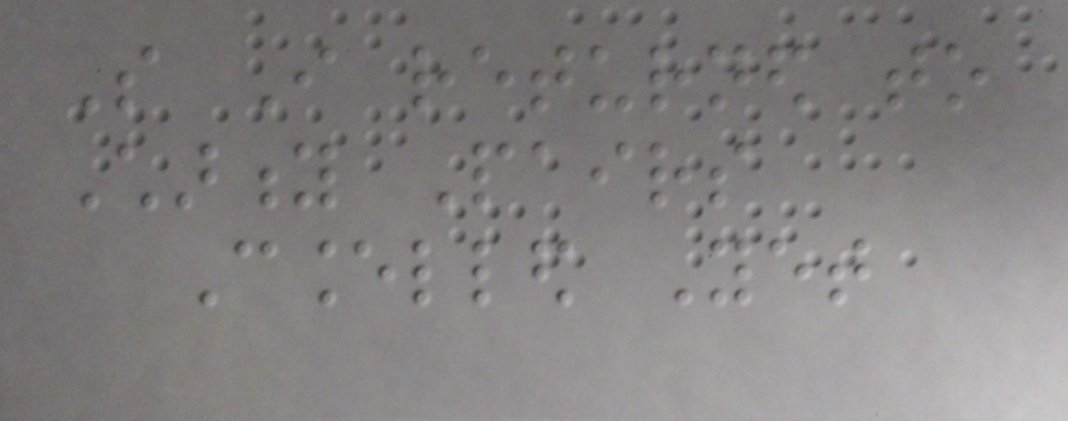So I returned to
Charity Pairs
Cancelled Yet
